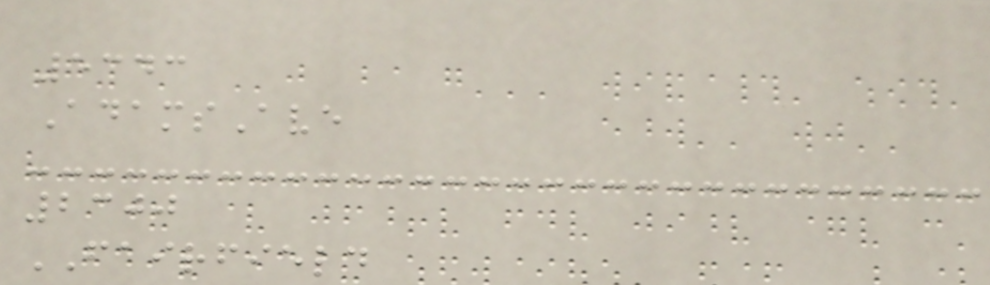5343
AdamsAve
2300
FAIRFIELD
